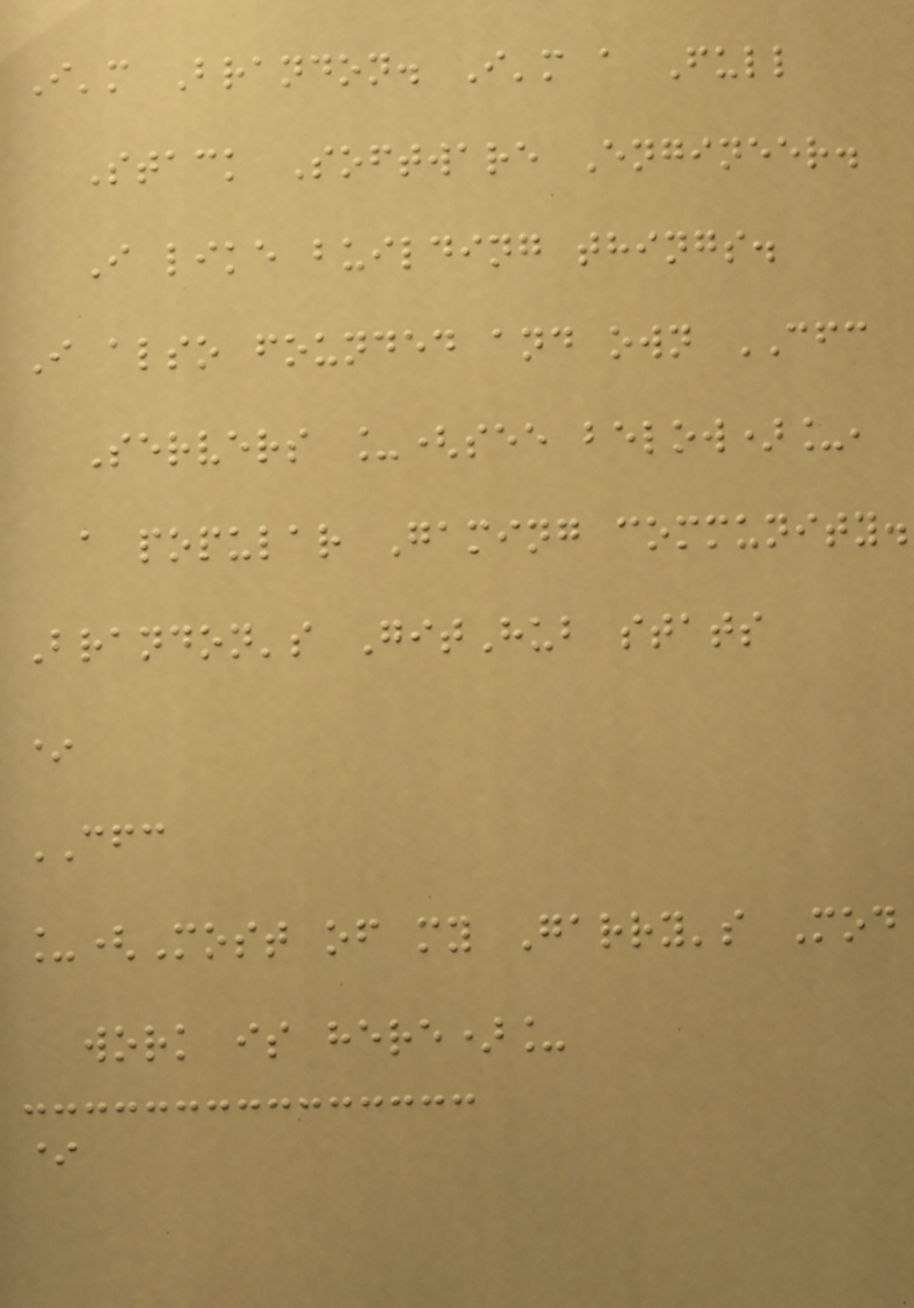I'm Brandon. I'm a Full
Stack Software Engineer.
I like building things.
I also founded and own CFC
Servers _(see below)_,
a popular Gaming community.
Brandon's GitHub stats
*
CFC
_(Most of my Garry's Mod
work is here)_
*
